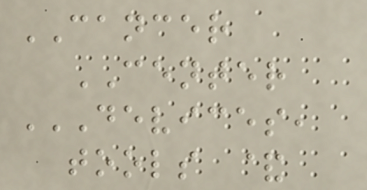CANCER
CENTER
DEVICES,
TOOLS &
